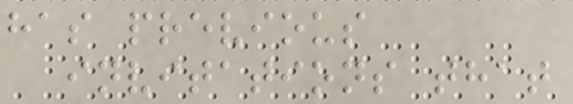has previous
invitations that
